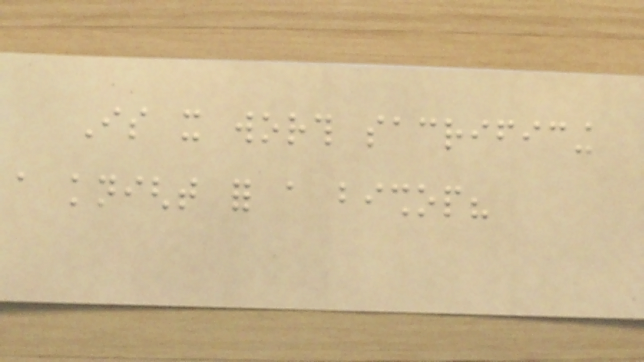Is it worth sacrificing
a knight for a bishop?
